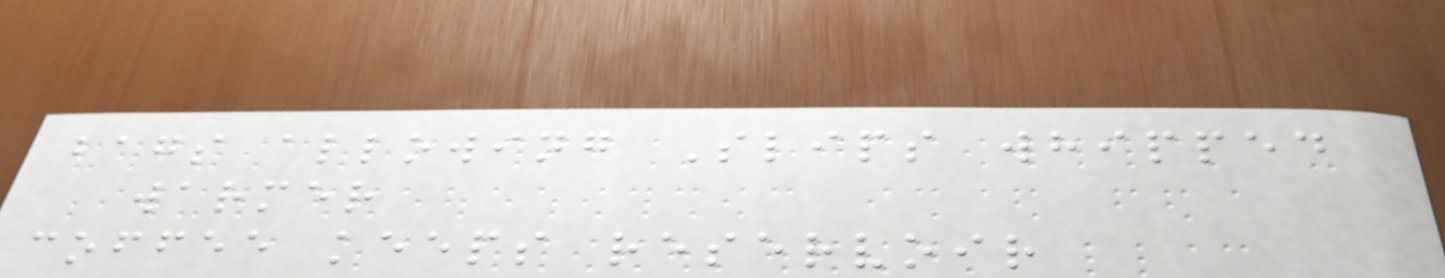bags allowing Slips whipped
warmer
coffee keeps reservoir
